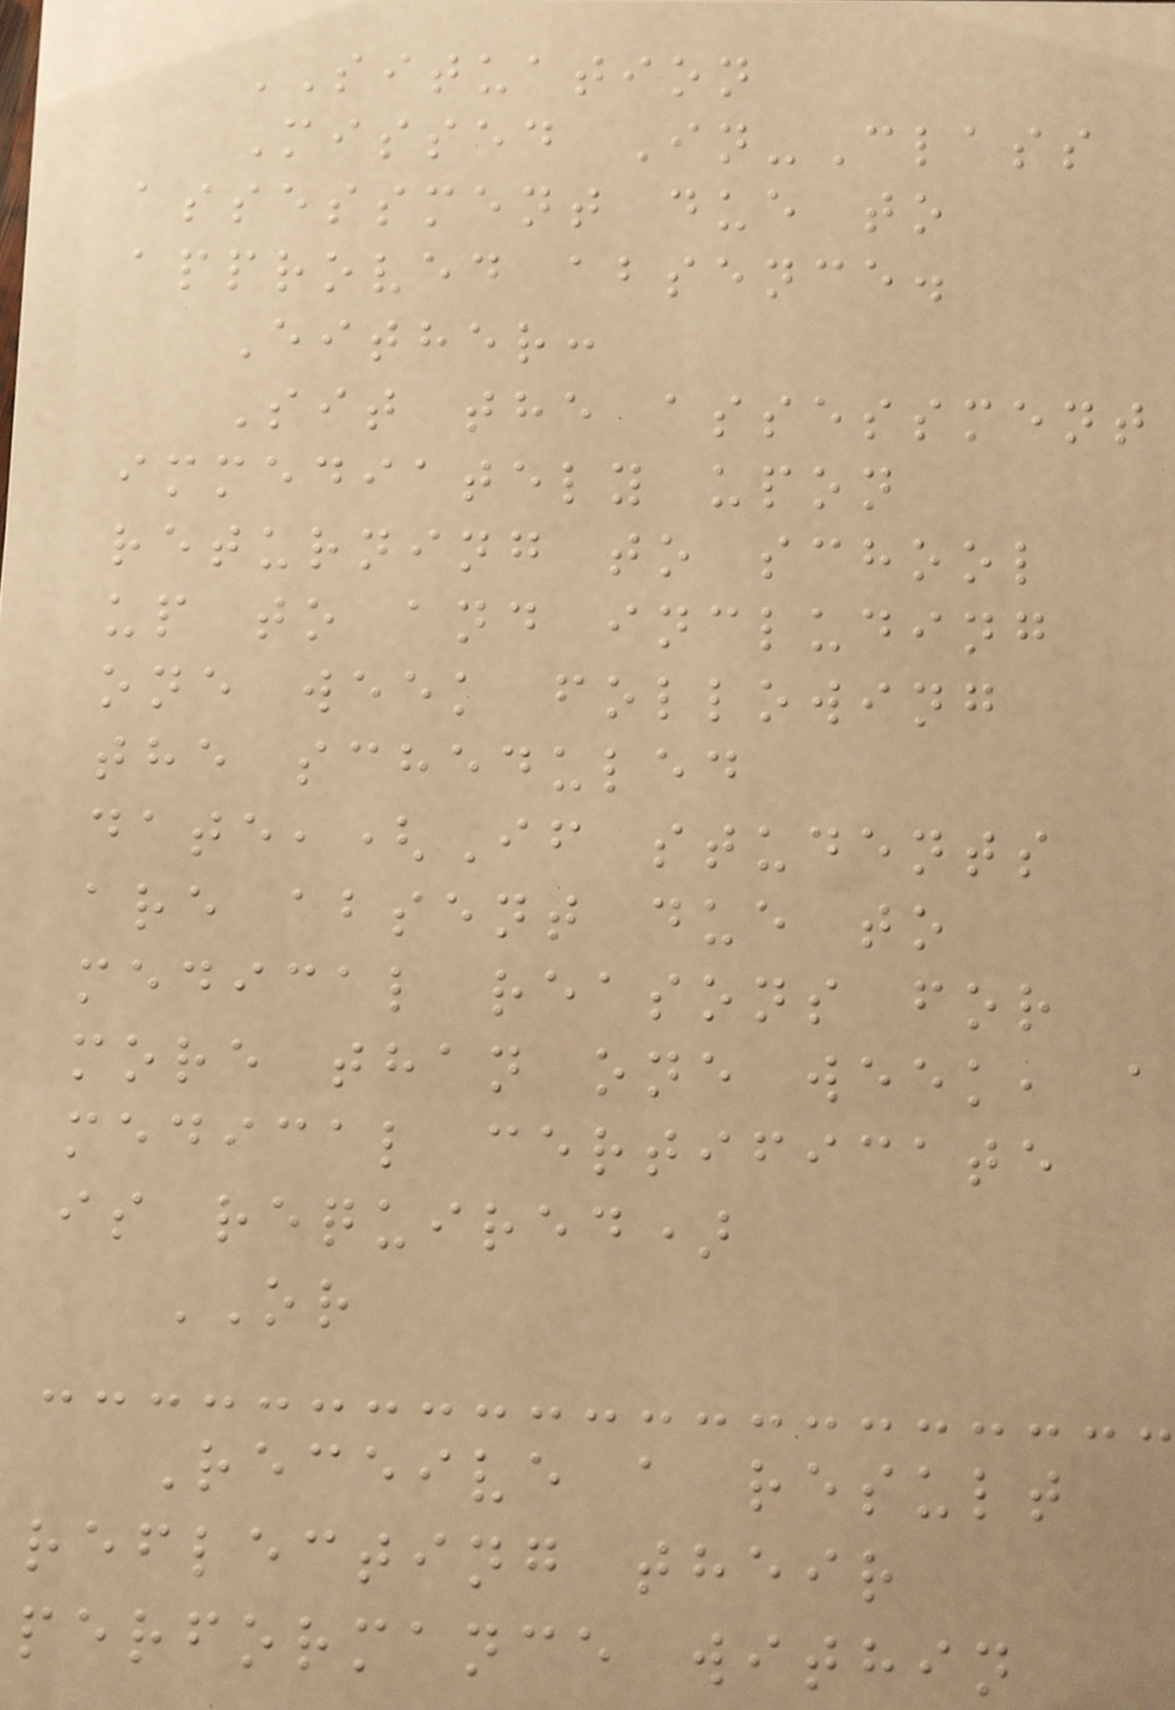SITUATION
Missed In-Class
assessment due to
approved absence.
Either:
Sit the assessment
immediately upon
returning to school
up to and including
one week following
the scheduled
date,(If students
are absent due to
medical reasons for
more than one week, a
medical certificate
is required)
OR
Receive a result
reflecting their
performance within
